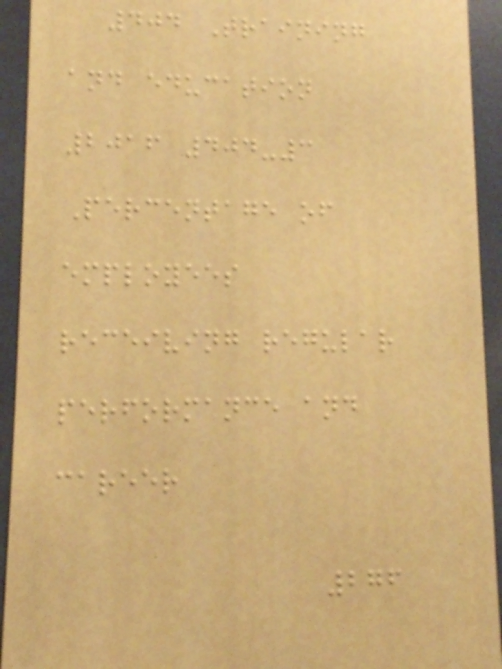404 Training
and education
2016 404-3
Percentage of
employees
receiving regular
performance and
career
276
